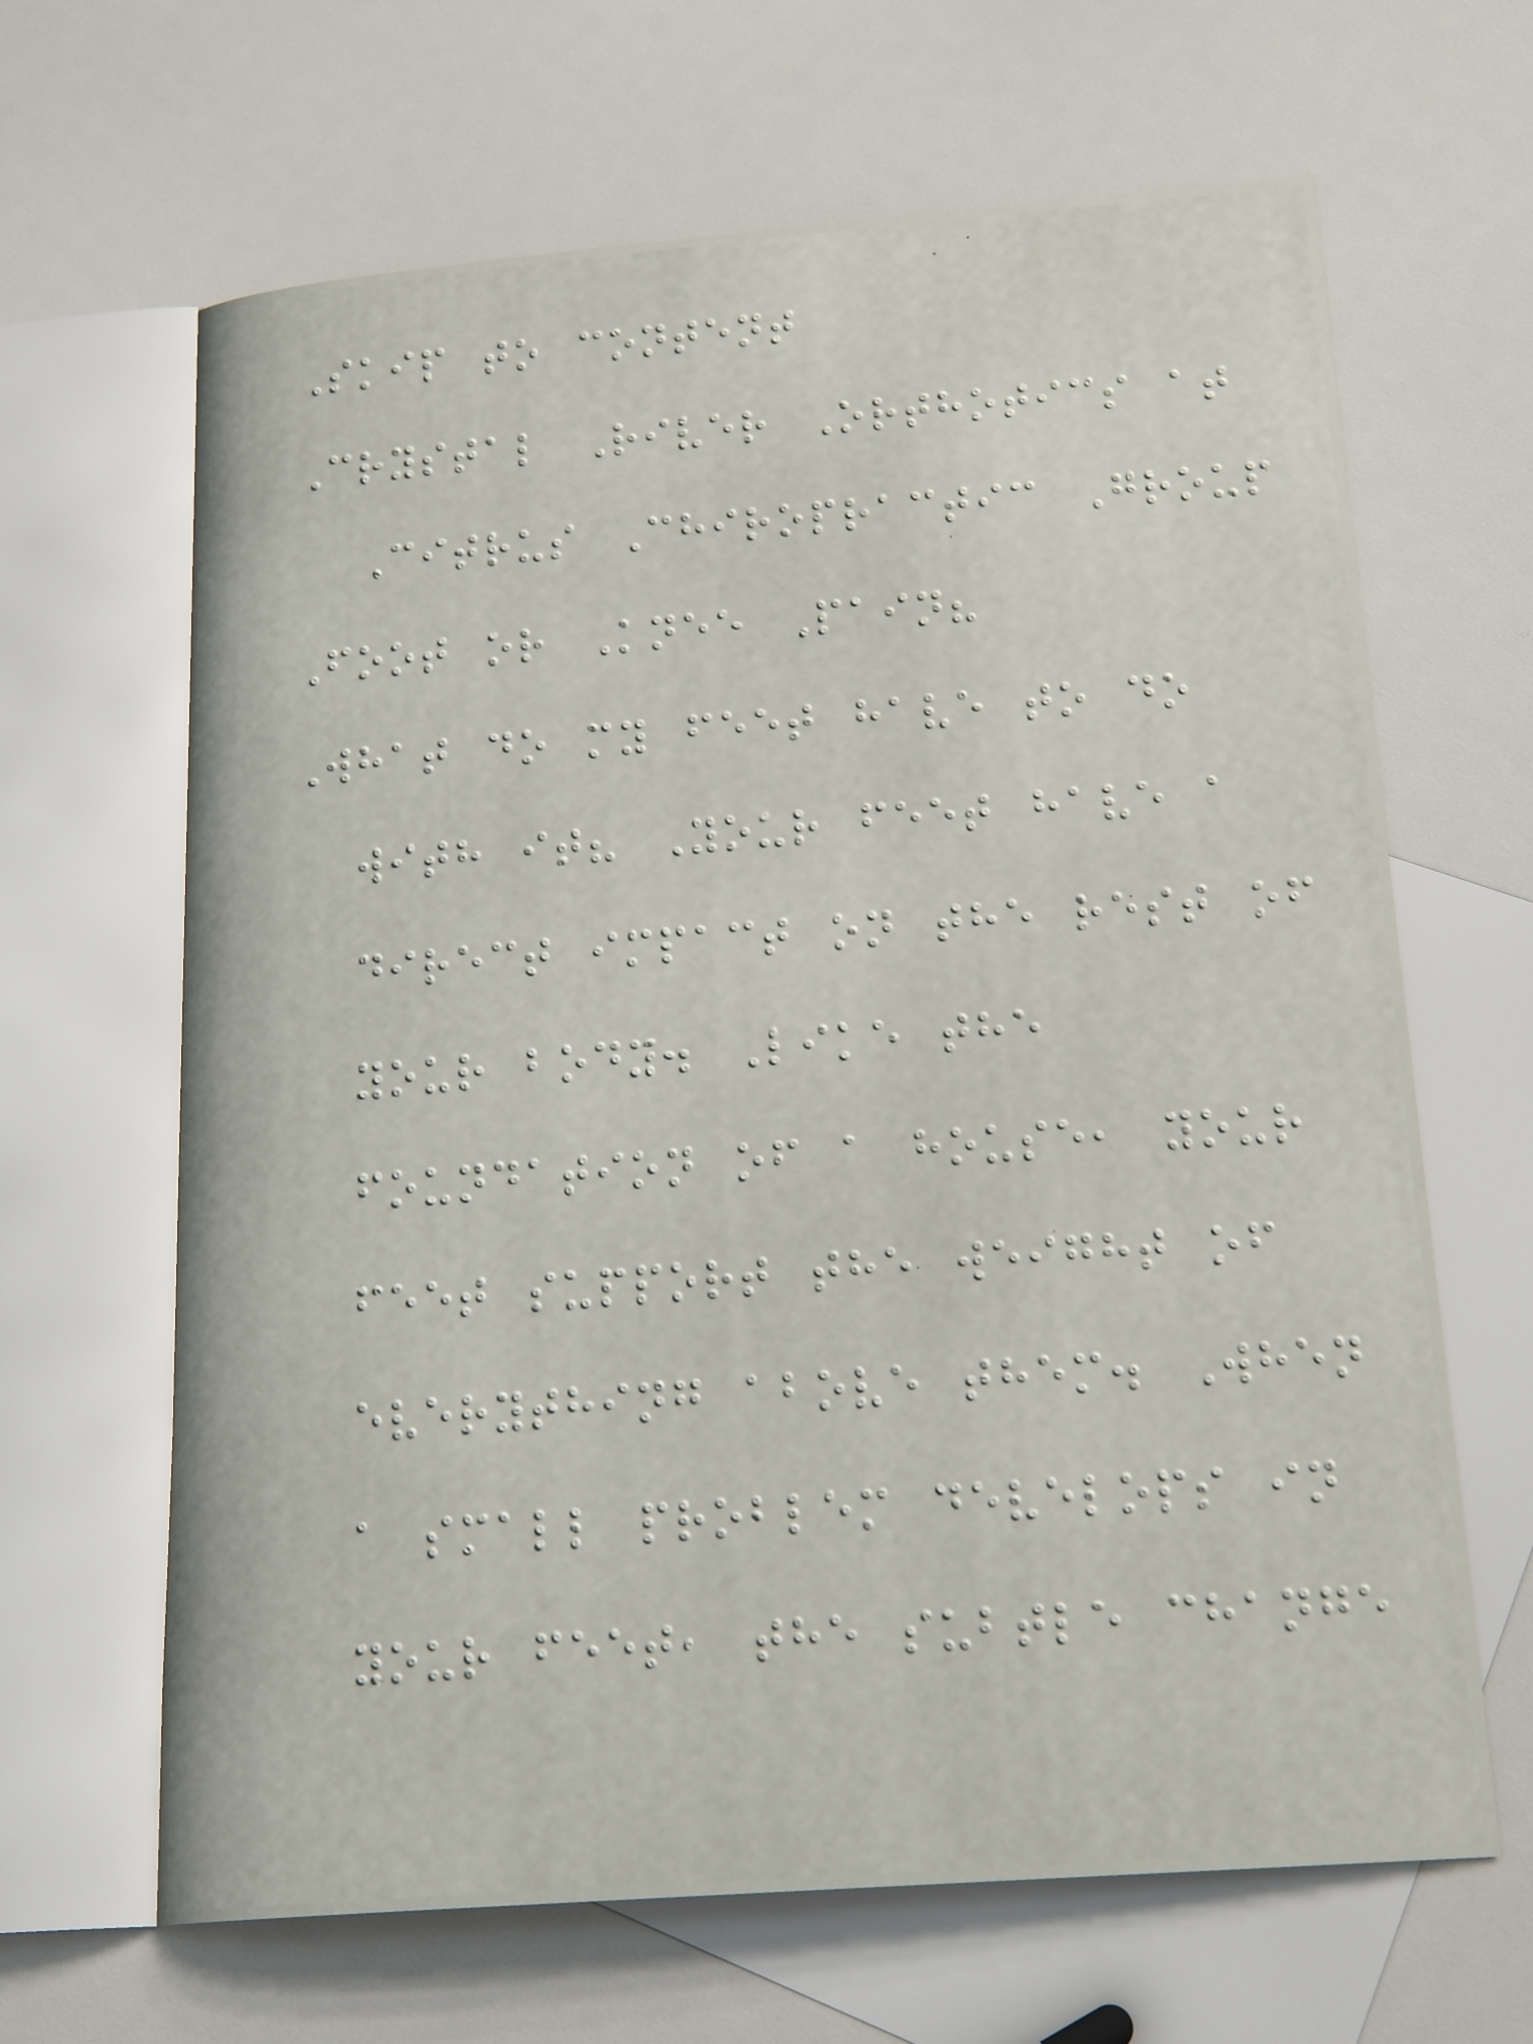Skip to content
Crystal River Orthotics at
Citrus Chiropractic Group
Foot or Knee Pain?
What do my feet have to do
with it? Your feet have a
direct impact on the rest of
your body. Like the
foundation of a house, your
feet support the weight of
everything above them. When
a small problem develops in
your feet, the subtle change
